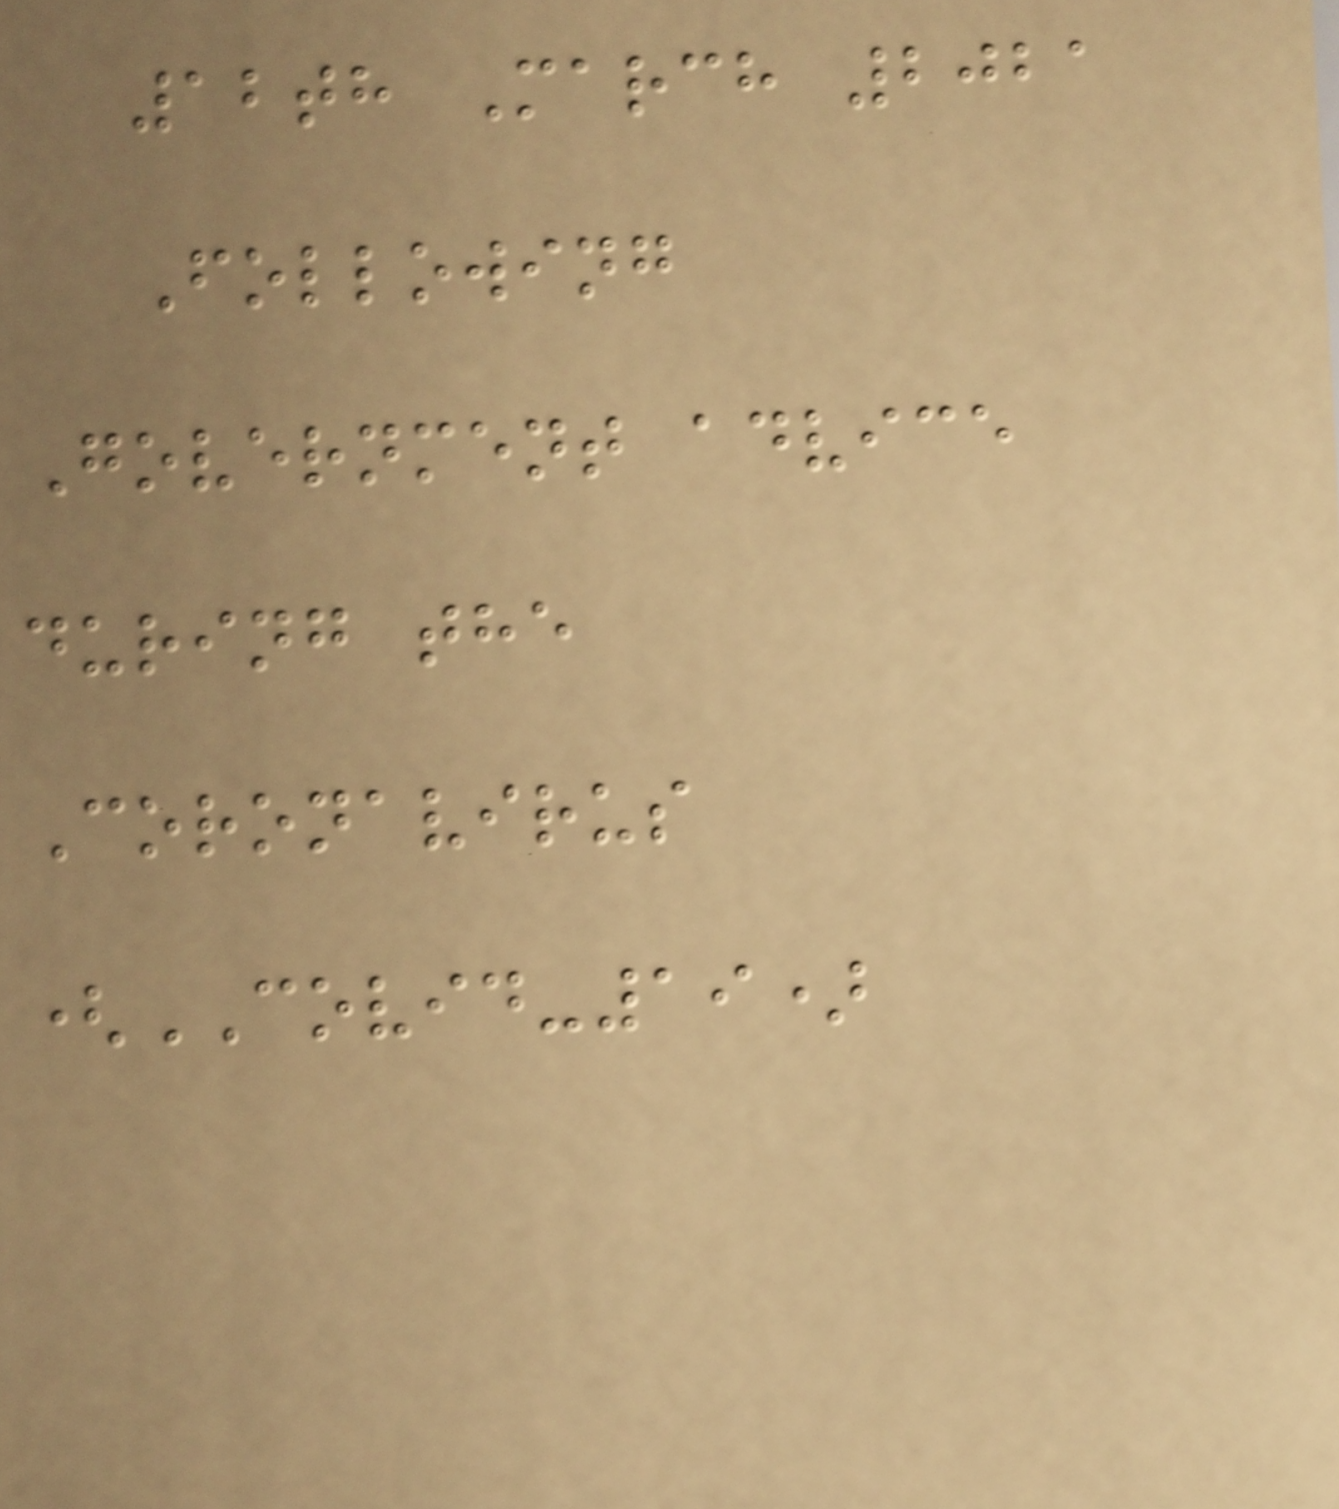12th March 2021
Following
Government advice
during the
Coronavirus
(COVID-19)
